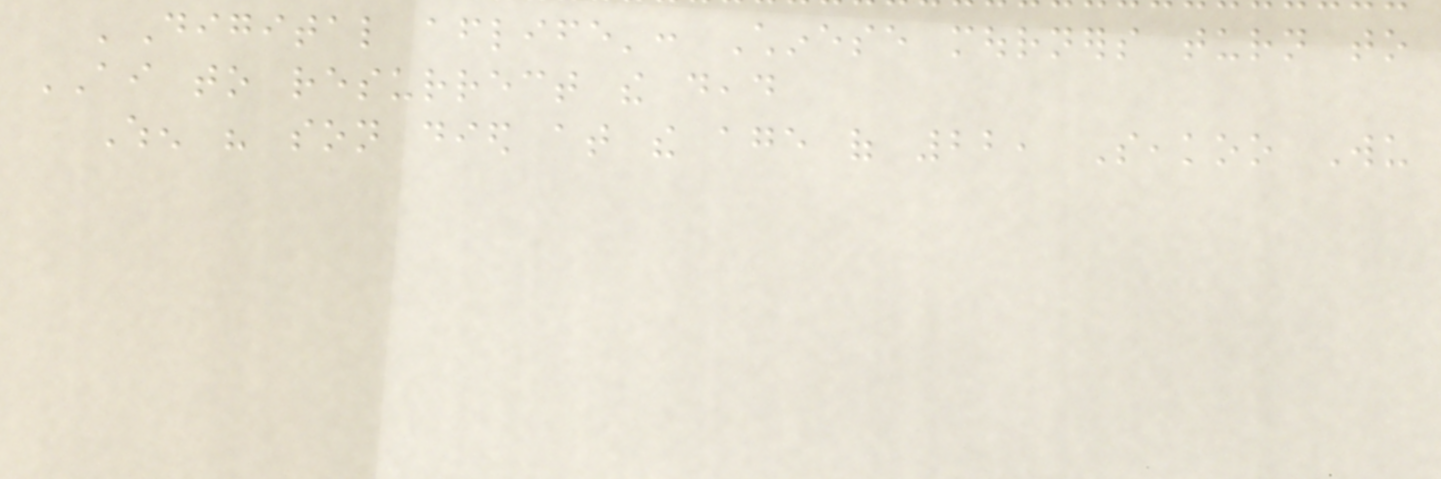'Digital afterlife': Chinese mourners turn to
AI to resurrect the dead
When his son died at the age of 22, Seakoo Wu
